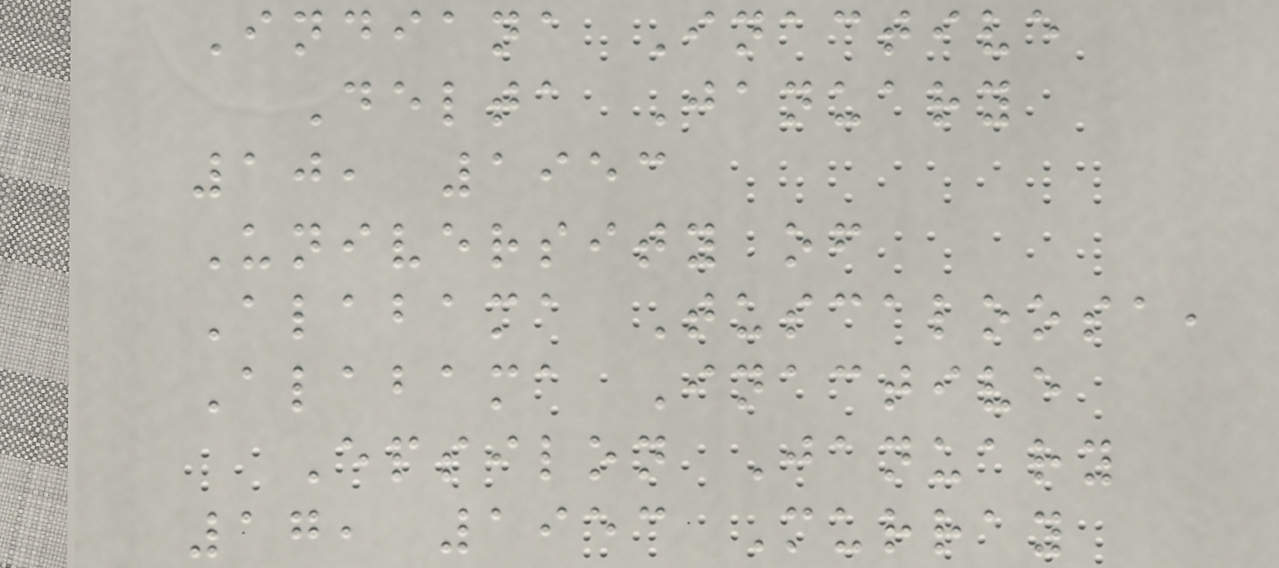Indiana Inactive
Delta January
10, 1953
University of
Alabama Tuscaloosa,
Alabama Inactive
Epsilon January
17, 1953 Murray
